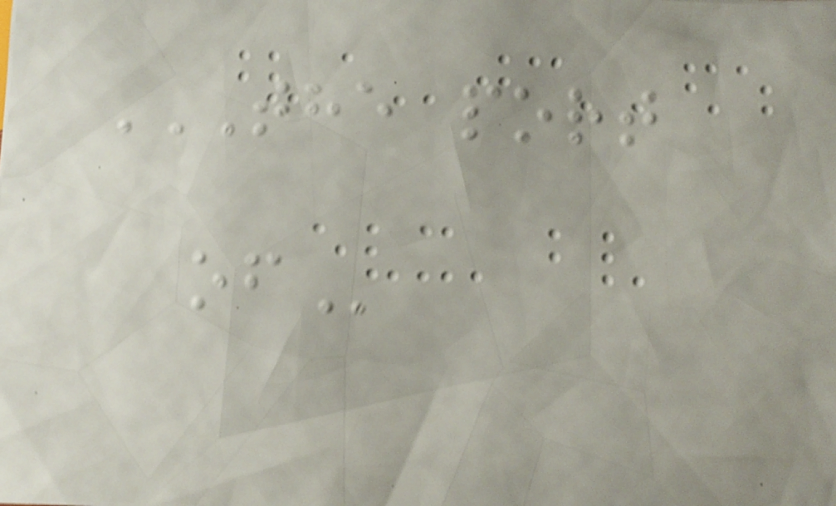THE PORT
OF
